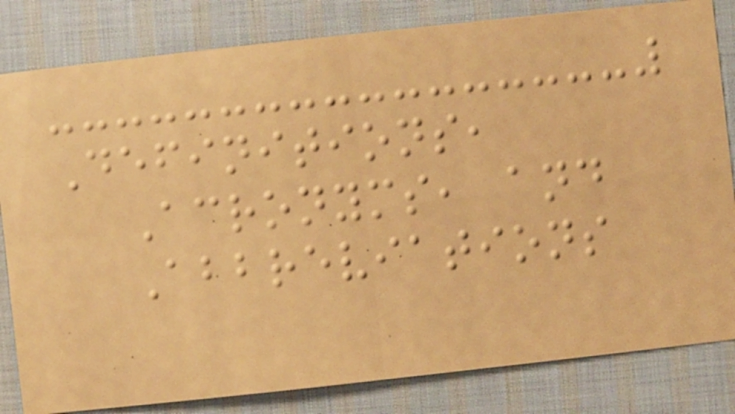Definitions,
Acronyms, and
Abbreviations
